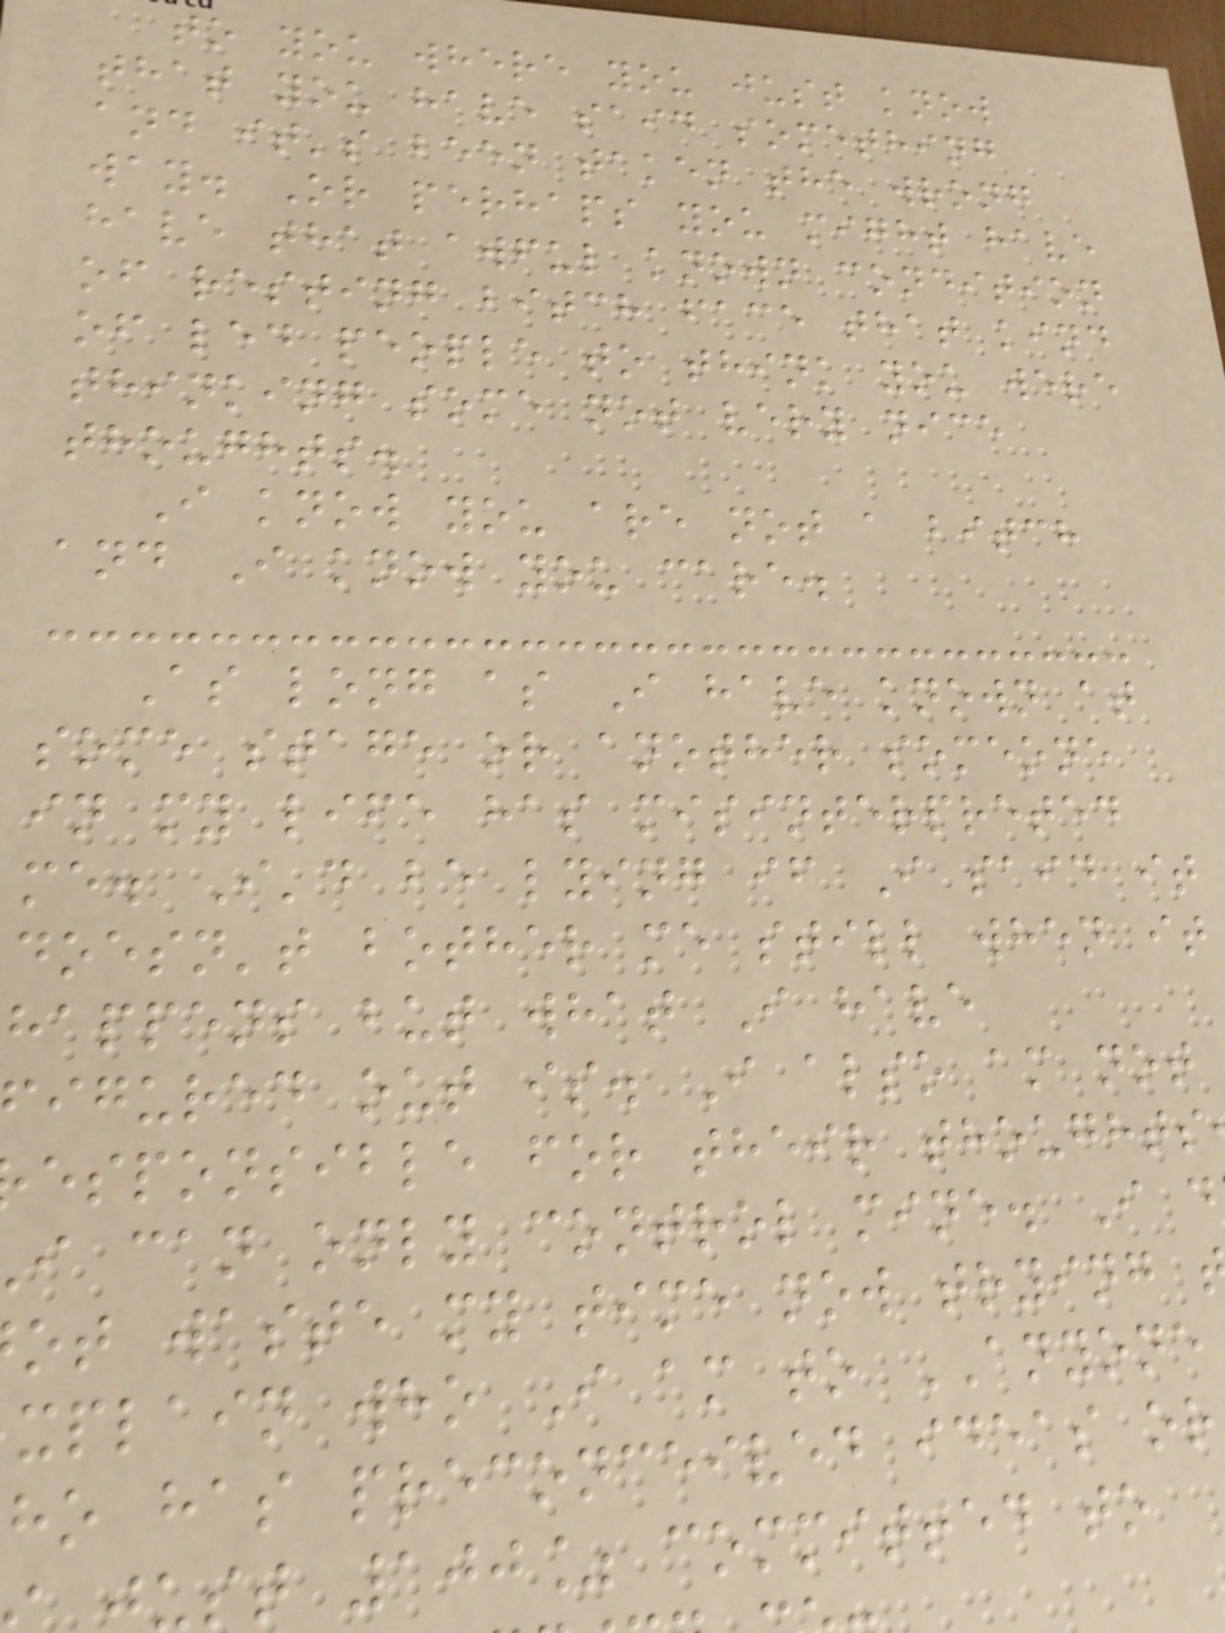to you where you just know
that you have said something
and it's been taken the wrong
way. Or perhaps you might have
have that awful known condition
of resting bitch face that kind
of led people to think you were
thinking some not very nice
thoughts.
I know you are not a bitch
and I know you care.
As long as I have known at
some stage or another someone
in my life has misinterpreted
me. I'd be lying if I said it
doesn't bother me still when it
happens but what I have
igured out is. I also am not
esponsible for their thoughts
i can only control mine. I d
ot waste my time now trying
xplain who I am to ANYONE
ho has preconceived ideas or
st 100% committed to
